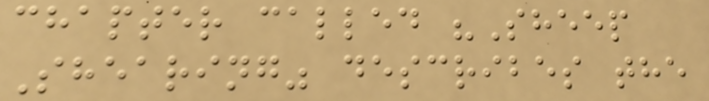chapter called "Sheep
Shearing" describes the
